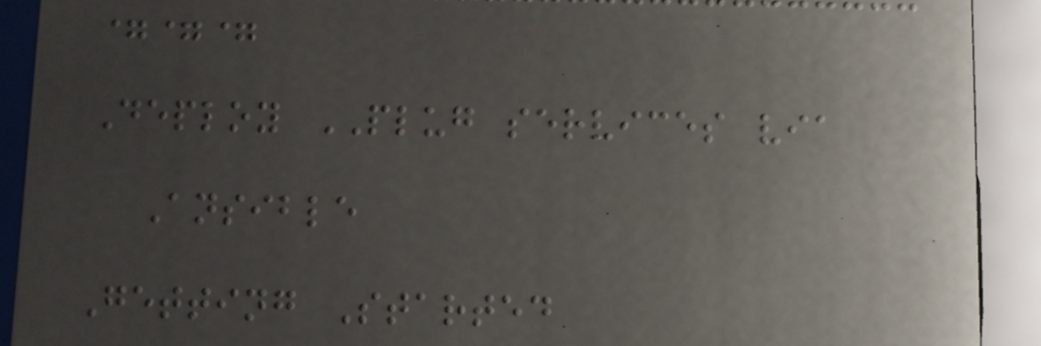===
Deploy PLUG services via
Ansible
Getting Started
